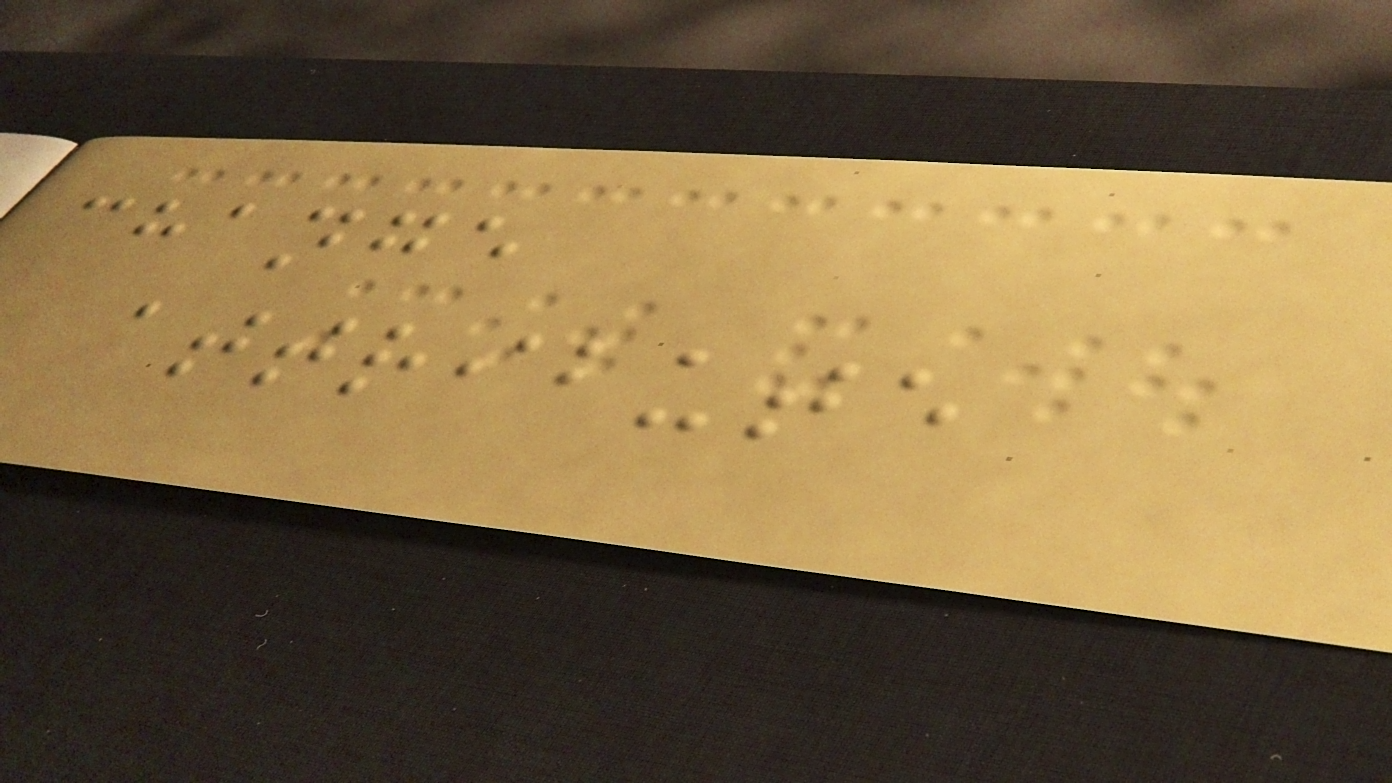change
attribute
